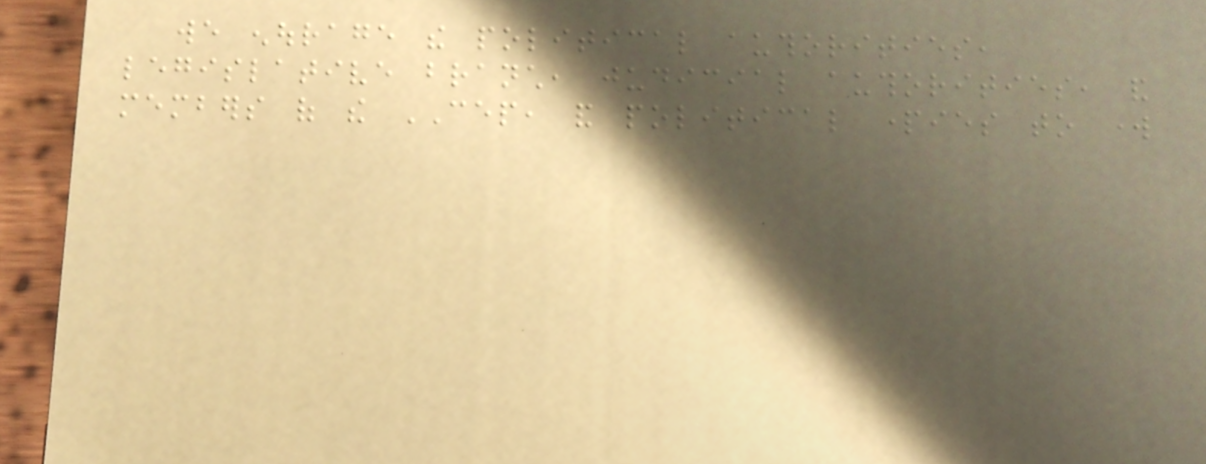we enourage the political authorities,
legislative branch, judicial authorities, and
members of the CEP, and political parties to work
